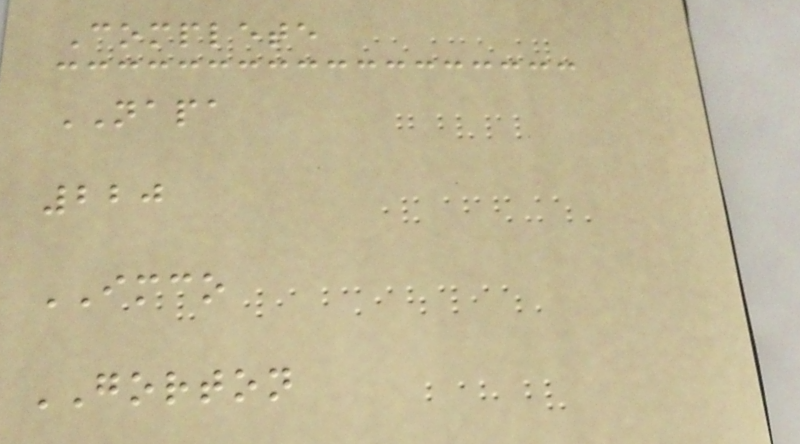Complete
NAPA
220
IMCO
GORTON
